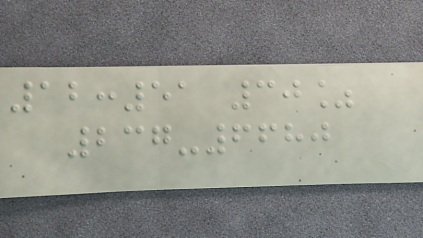12:51 30%
237-6680
